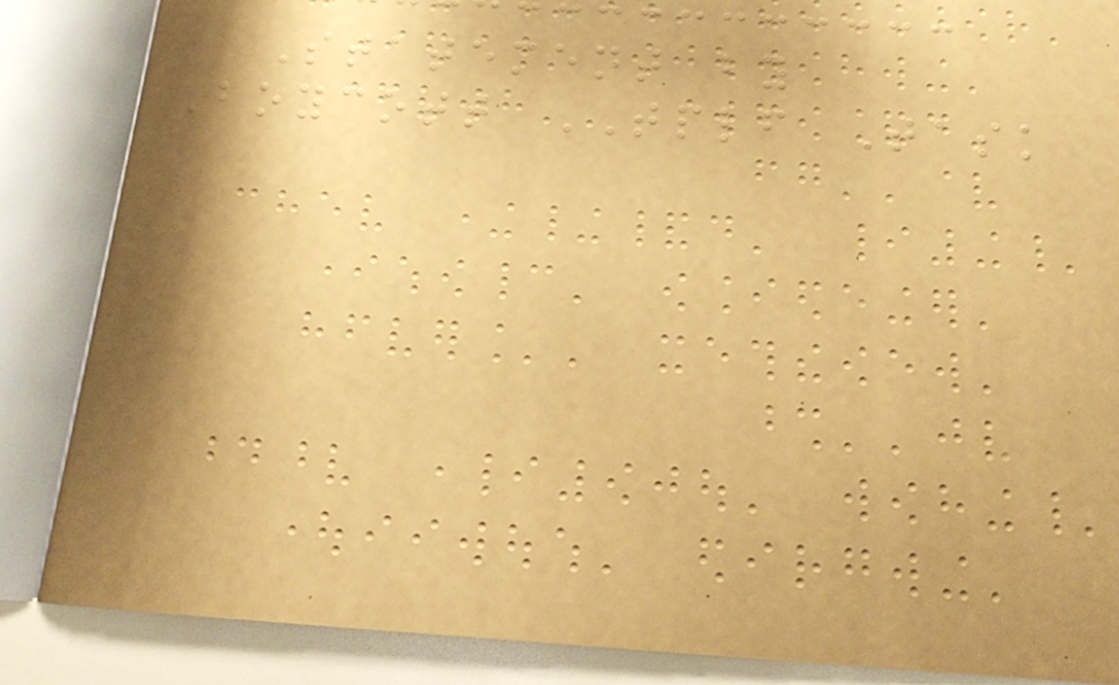Statement by
Boycott TPLF Task
